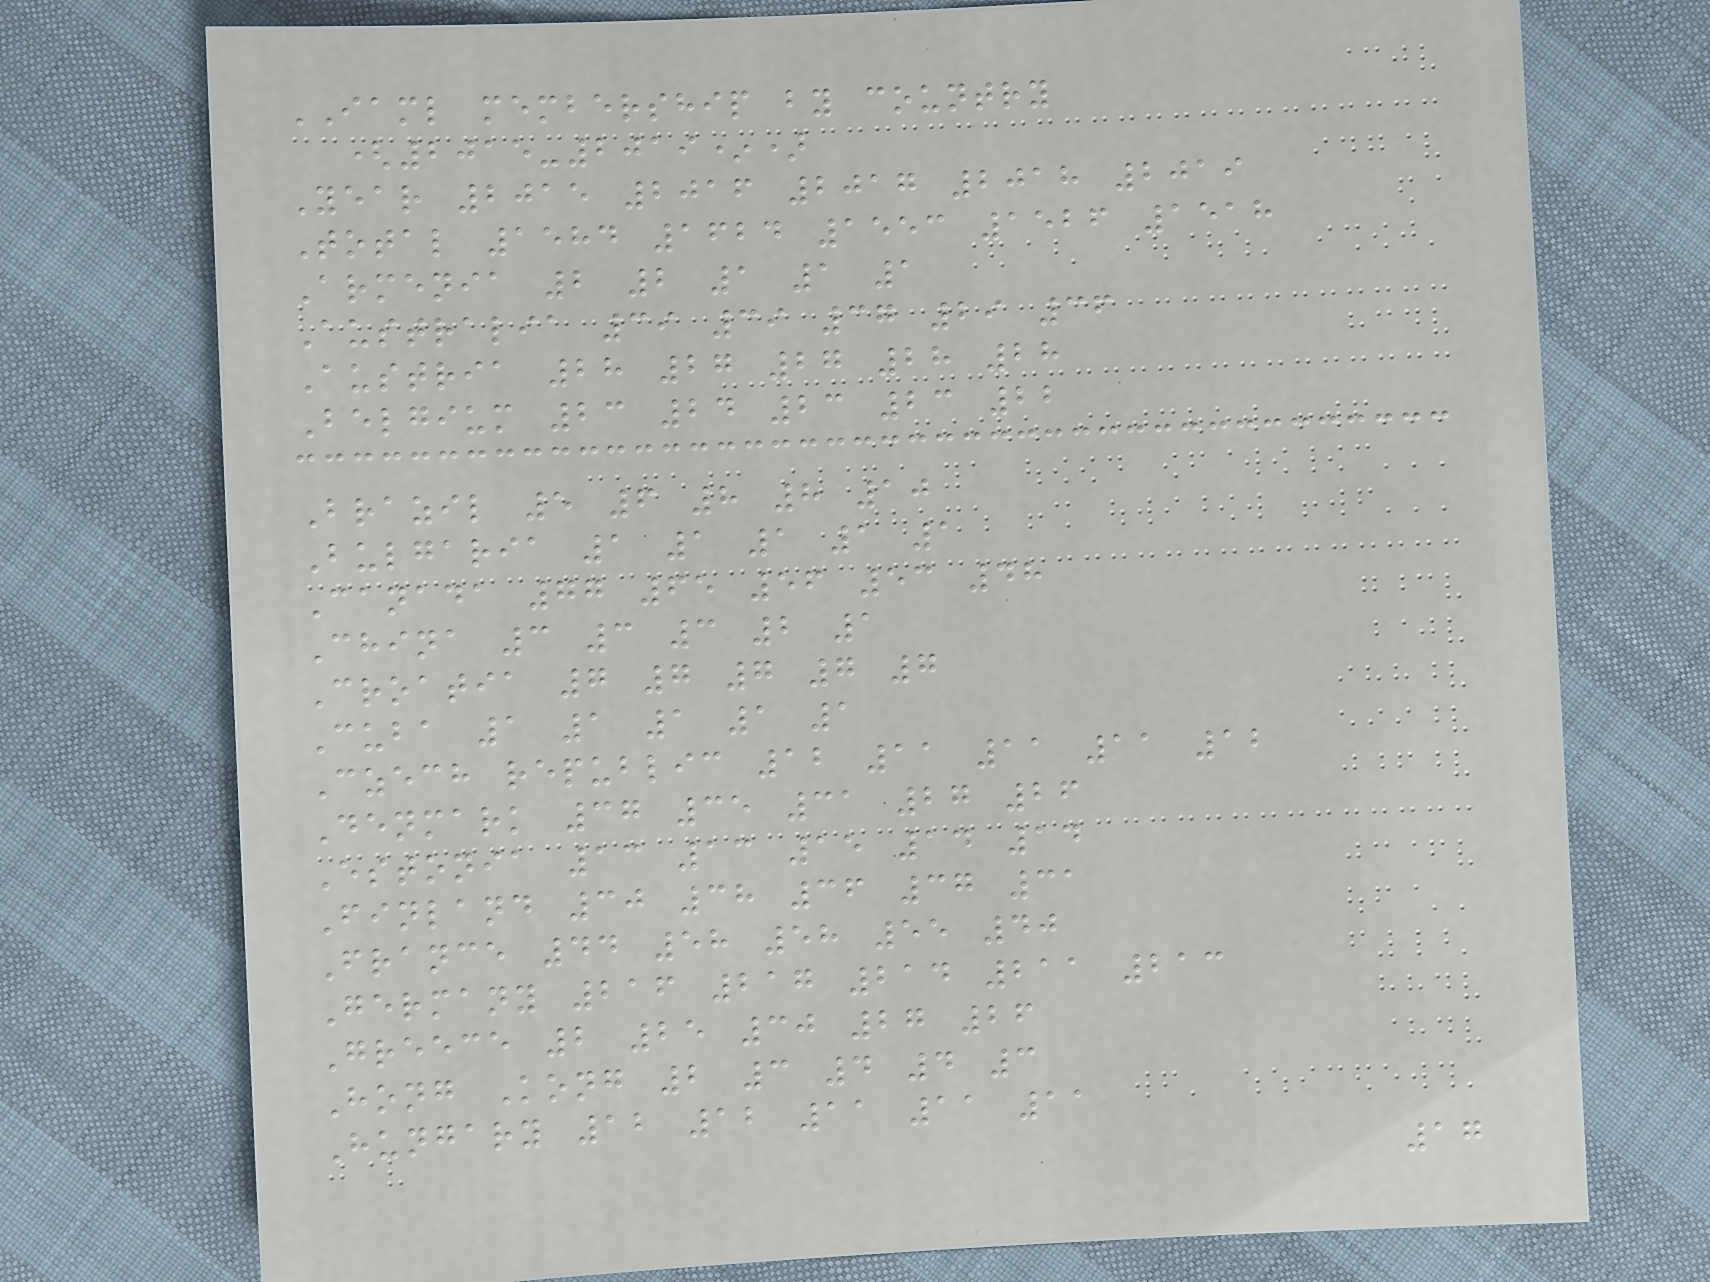IAML membership by country
(2015-2019*)
Year 2015 2016 2017 2018 2019
Total 1584 1624 1553 1526 1518
Armenia 2 2 1 1 1
Australia 39 39 37 29 36
Austria 28 27 27 28 28
Belgium 23 24 23 23 22
Brazil 5 6 8 8 10
Bulgaria 1 1 1 1 1
Canada 77 65 56 53 48
China 3 3 3 2 1
Croatia 7 7 7 7 7
Cuba 1 1 1 1 1
Czech republic 12 11 11 11 12
Denmark 37 35 31 27 26
Estonia 13 13 15 14 14
Finland 30 38 36 37 31
France 44 58 58 55 40
Germany 216 217 214 211 213
Greece 2 25 30 27 26
Hong Kong 2 3 4 4 3
Hungary 12 12 11 11 11
17
